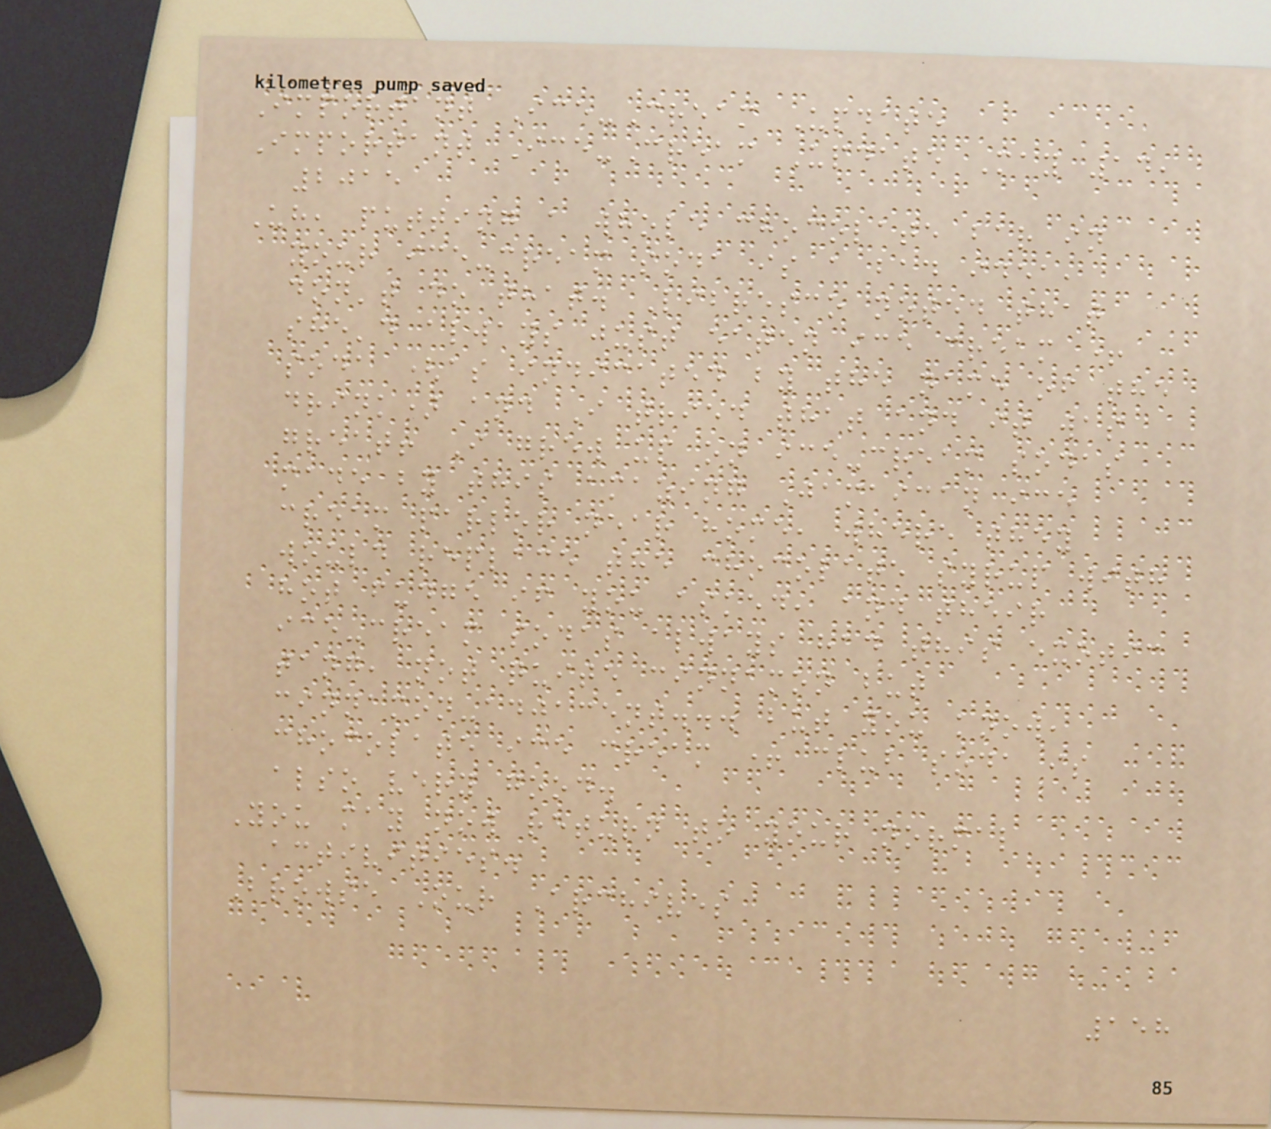Important Ice-Cream Update
Important Ice-Cream Update May 14,
2015
Uh, putting a whole chocolate bar in
your ice-cream soda is a bad idea,
don't do that. Libresco noted that
she'd always just eaten ice cream +
soda (as indicated by the name of the
drink) and I tried that and it was
great! I grew up on ice-cream sodas
made by this amazing Jamaican ice
cream parlor near home, where they
would replace the chocolate syrup with
hot fudge if you asked, and their
ice-cream sodas always had this exotic
tang, not quite cinnamon but
cinnamon-adjacent... but you know,
chocolate ice cream + club soda is
also very good.
You may now return to your normal
activities.
Browse Our Archives
158
